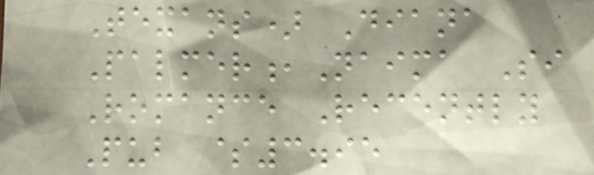Texans) Diana
Palmer,Naima Si
Romance Recently
Pub $3.95
